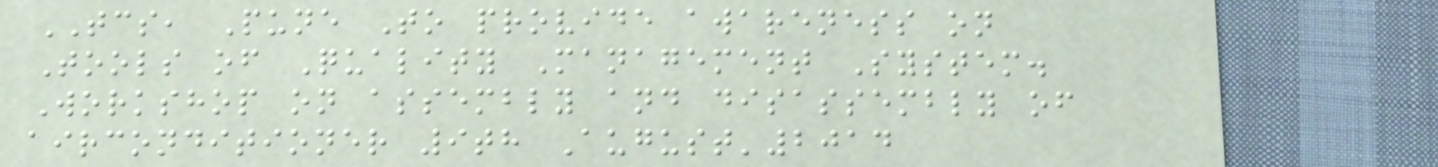TCS, Pune To provide awareness on
Tools of Quality Management System.
Workshop on assembly and disassembly of
airconditioner 9th August'2014
